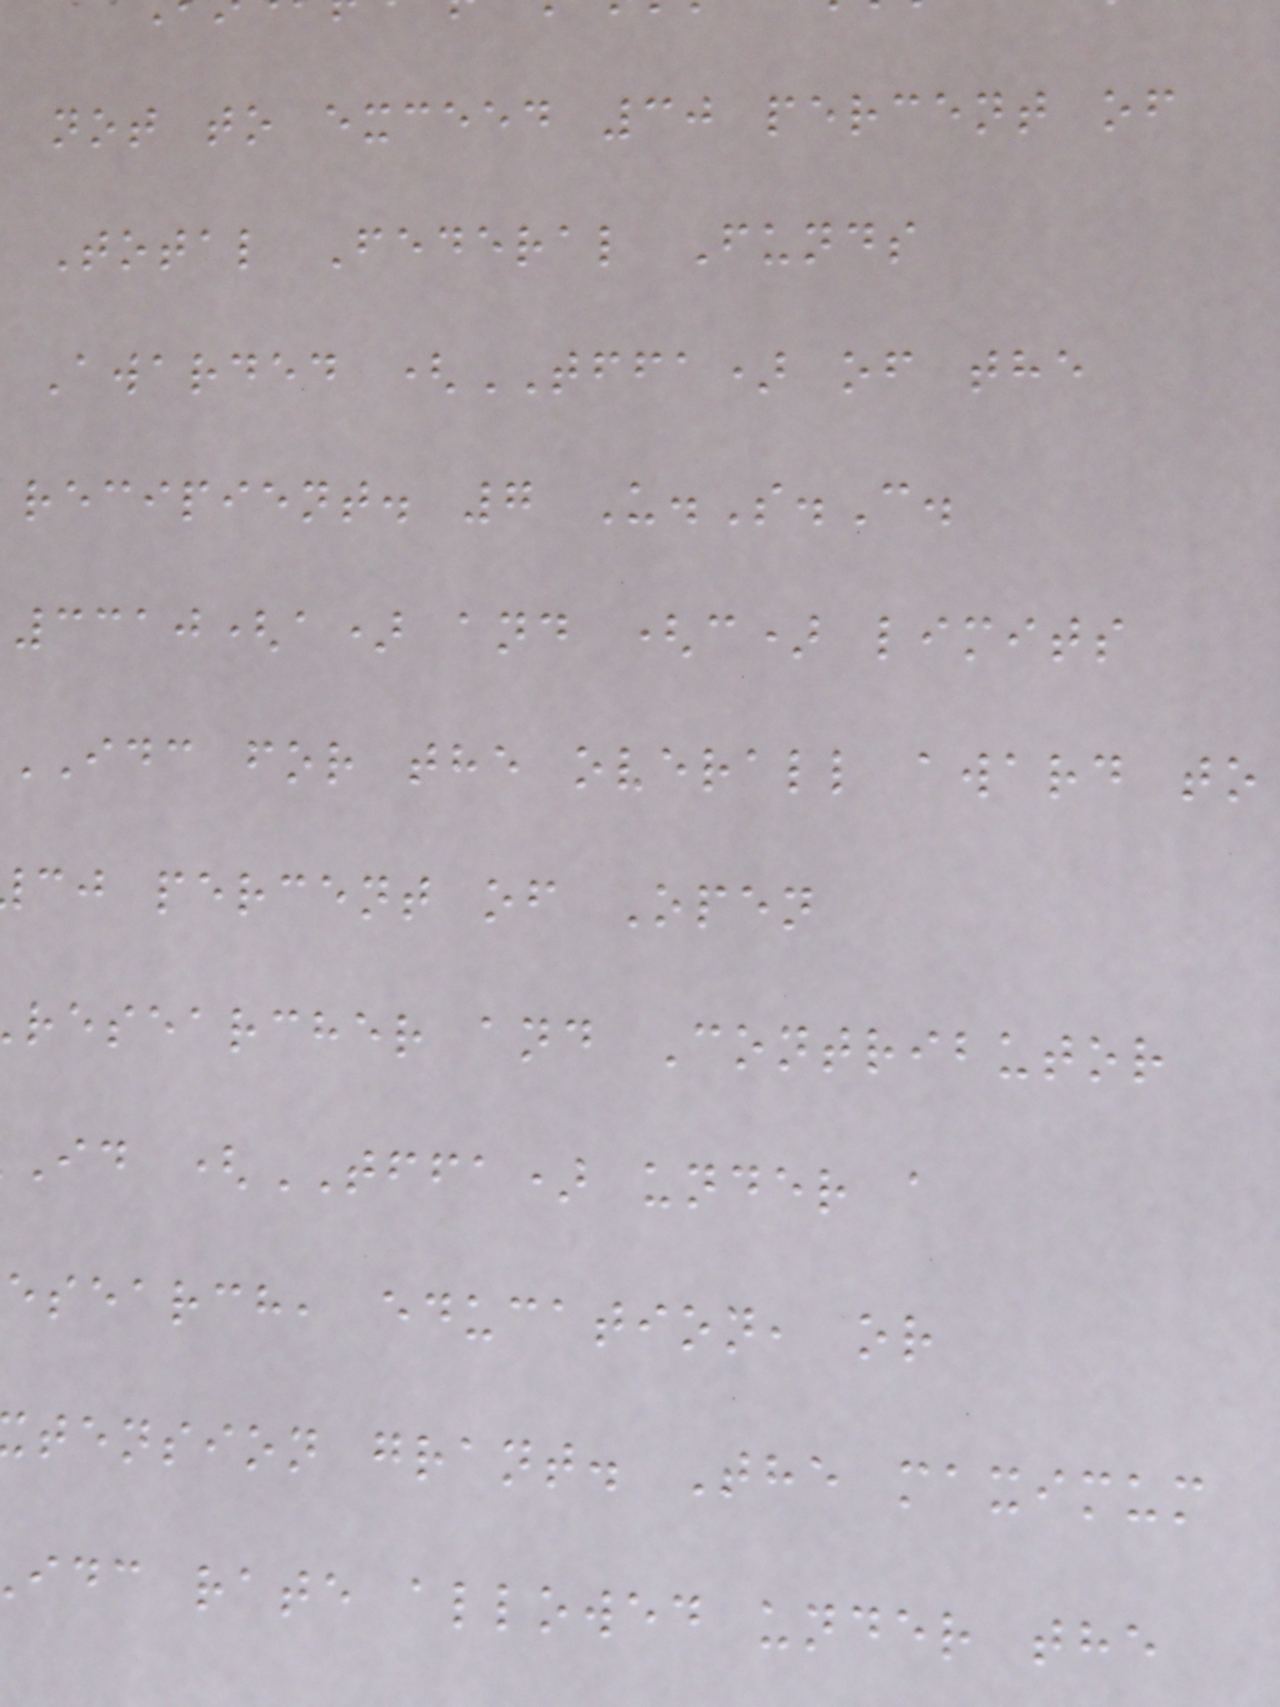not to exceed 30 percent of
Total Federal Funds
Awarded (TFFA) of the
recipient. 7 U.S.C.
3310(a) and (c) limits
IDC for the overall award to
cj percent of Open
researcher and Contributor
id (TFFA) under a
esearch, education, or
tension grant. The maximum
idc rate allowed under the
